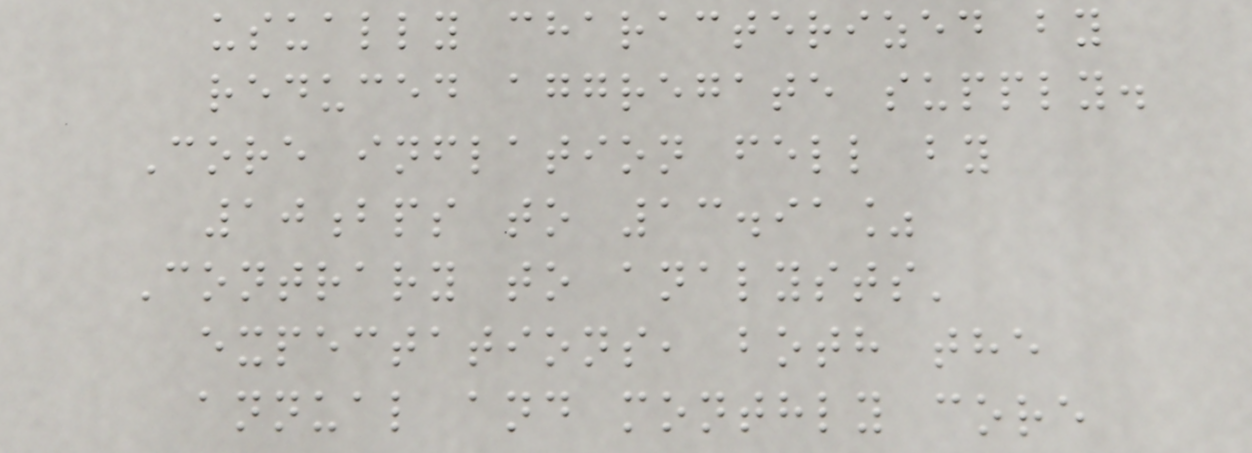usually characterized by
reduced aggregate supply.
Core inflation fell by
10bps to 13.91%
Contrary to analysts'
expectations, both the
annual and monthly core
